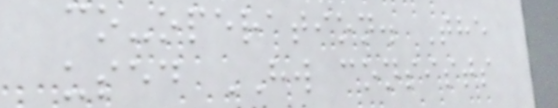co-operation. The
used HW consists
